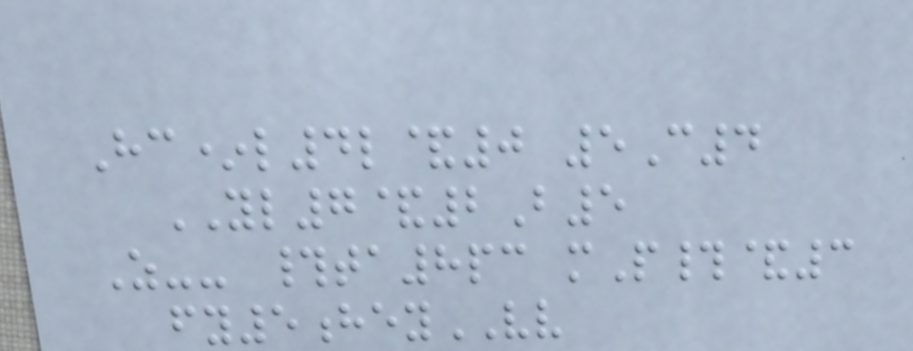Hc*l4l&0 5C4
YL7&2B5
Z-- #ta8pc mP#&3
fy5heyVV
